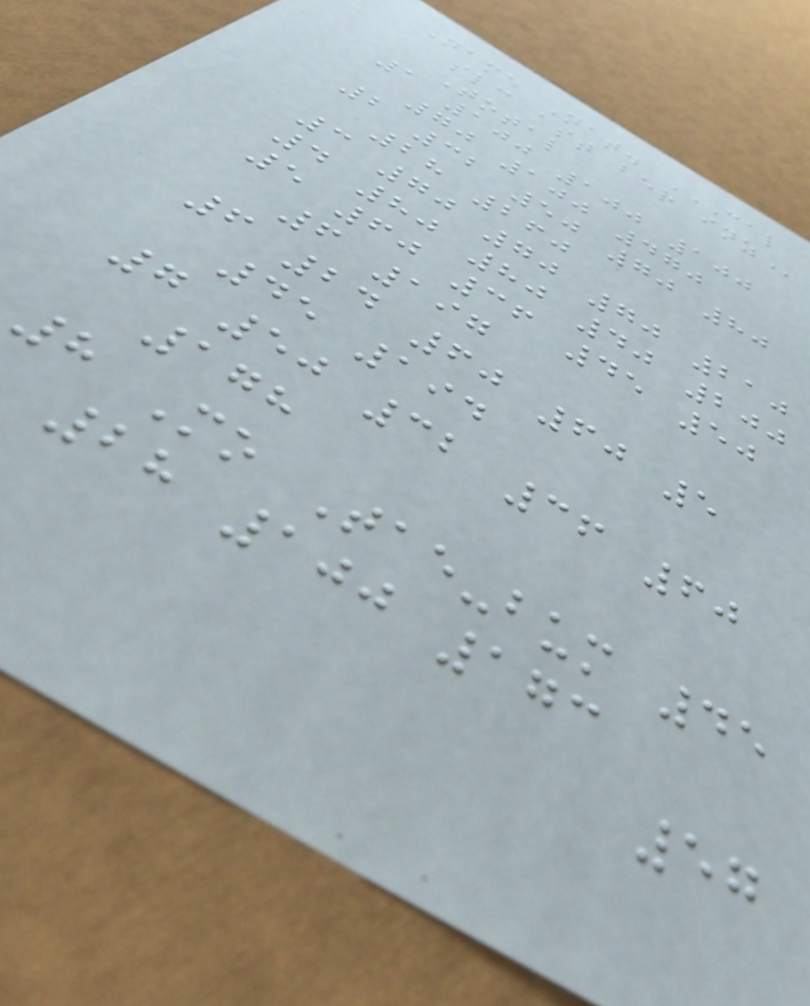Name Nat. CAL
SLC AST BER INZ
Total
1 100 100 100
70 100 470
2 32 50 70 80
28 260
3 70 70 70 210
4 80 80 40 200
5 60 36 45 50
6 197
6 24 60 60 5
45 194
7 50 32 36 60
178
8 Mo Tae-bum 45
28 100 173
57
